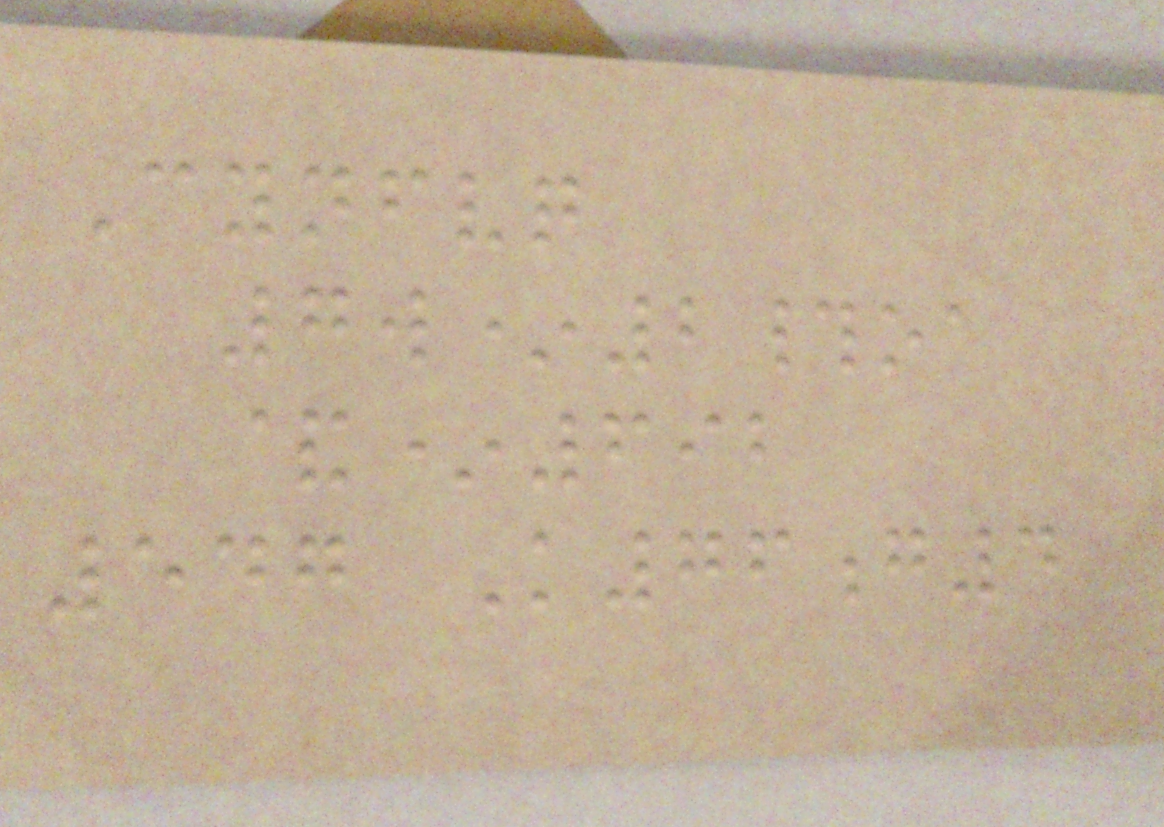Cynfvq
7w*2#oa
&*692
547 K76g4
